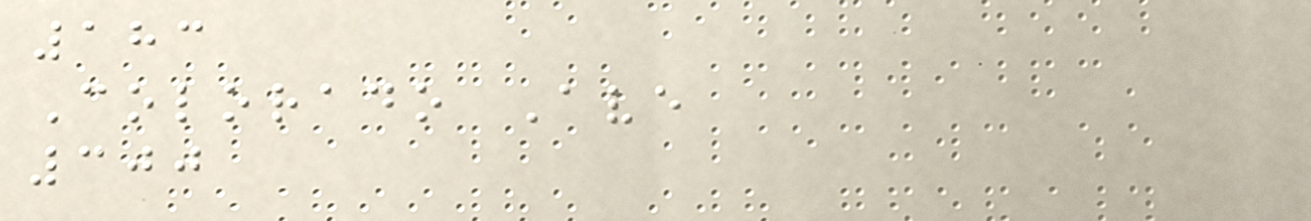183
Colorado Ave
300
